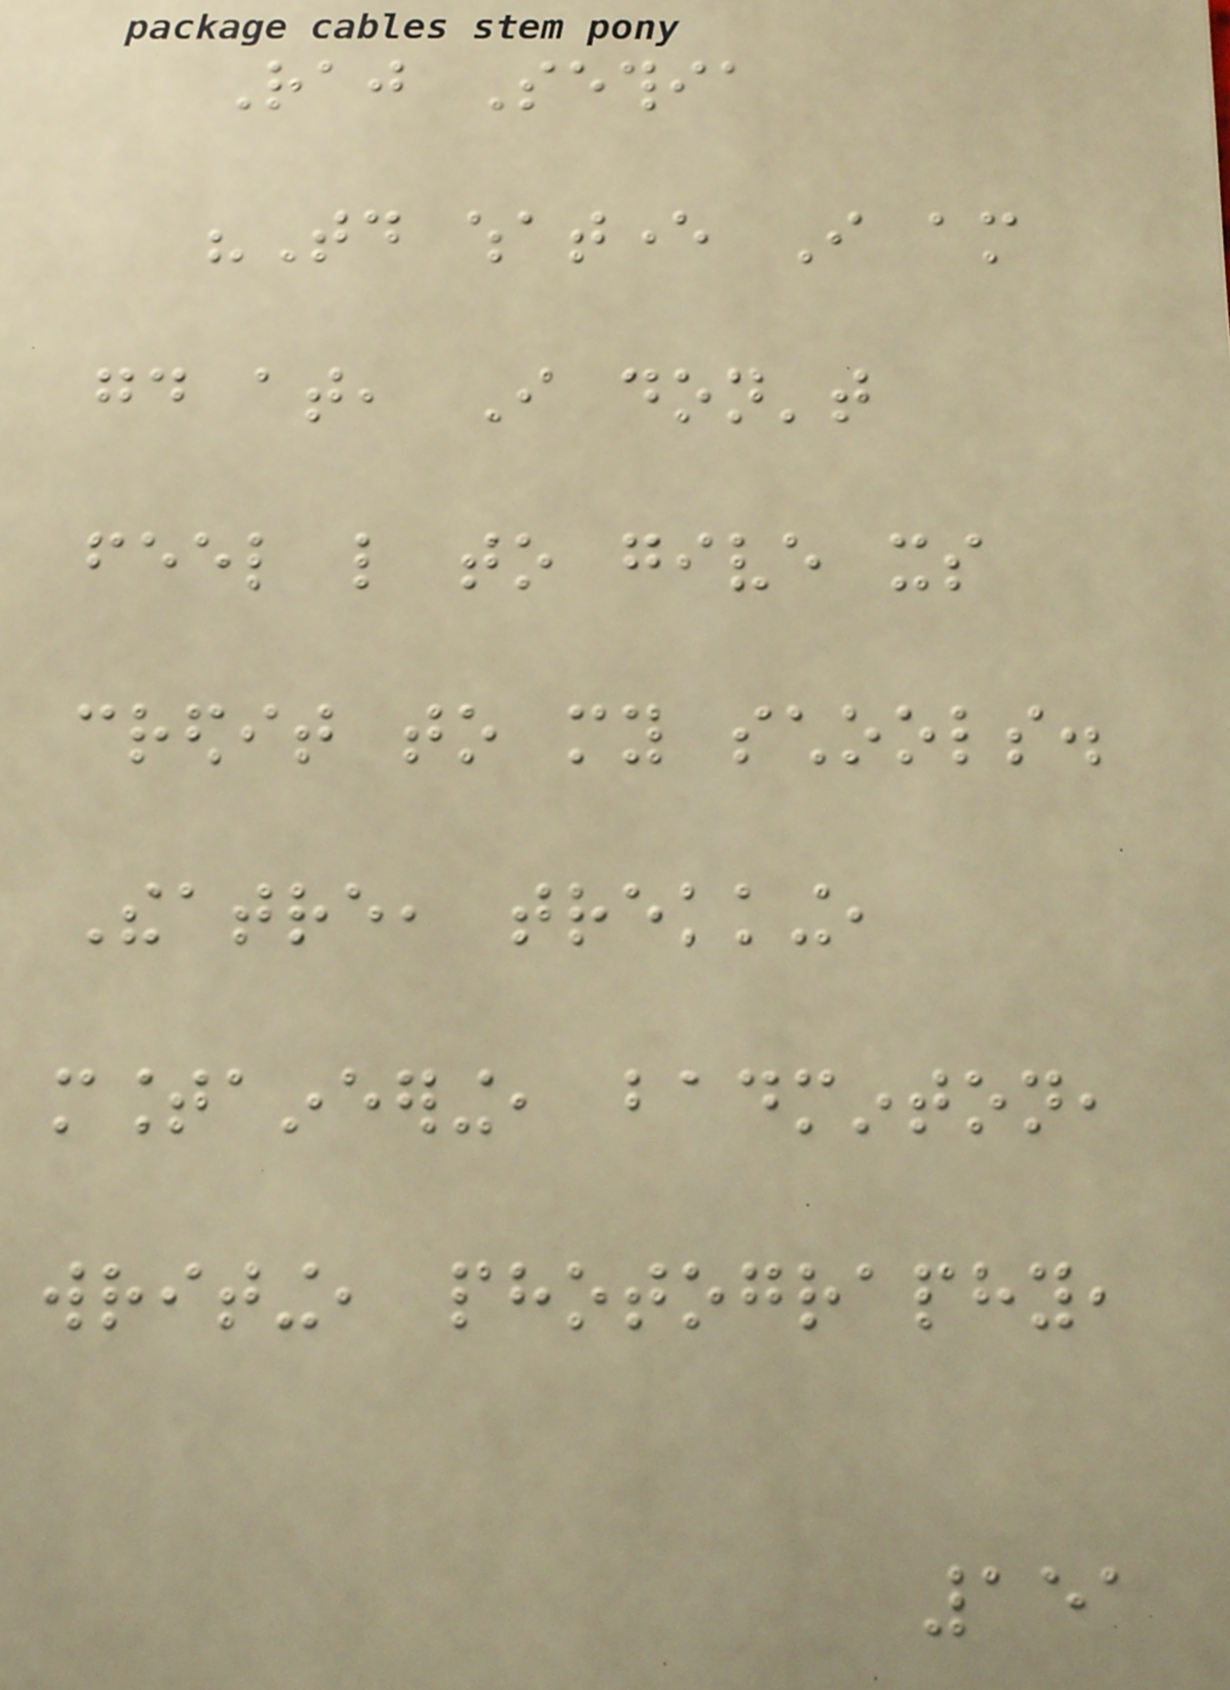Raj Sethia
"Today whatever I am
good at, I don't
feel like to give its
credit to my schools.
Theatre, trekking,
mountaineering, badminton,
writing, photography,
151
